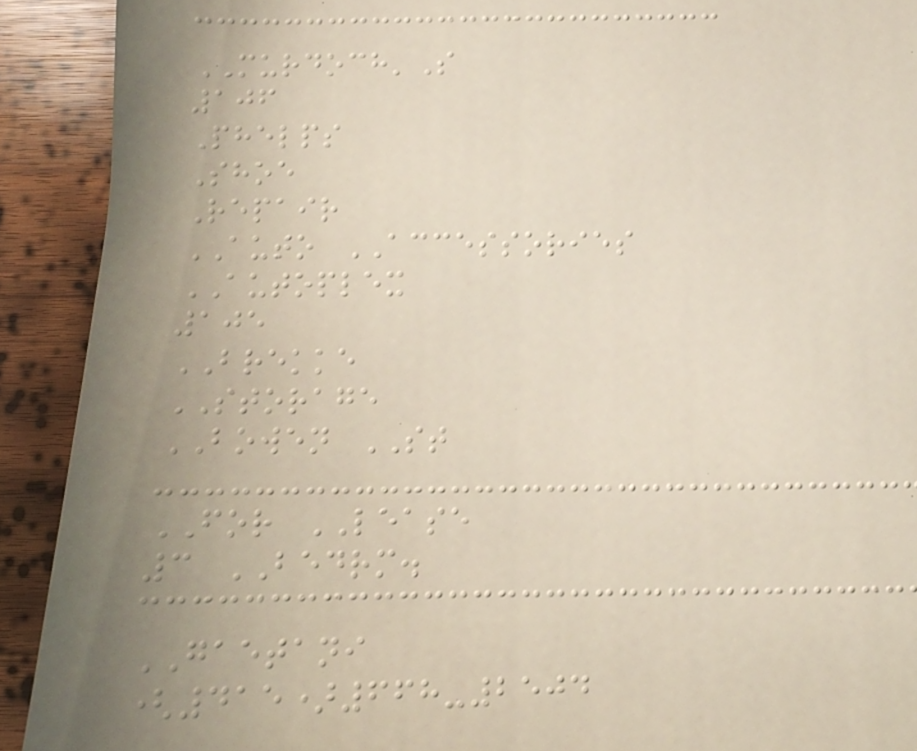MURDOCH'S
106
Phelps
Shoe
Repair
AUTO ACCESSORIES
AUTOPLEX
105
BREKKE
STORAGE
BOWEN ST
FOR LEASE
3 BEDRM.
GAETANI
(415)668-2504
